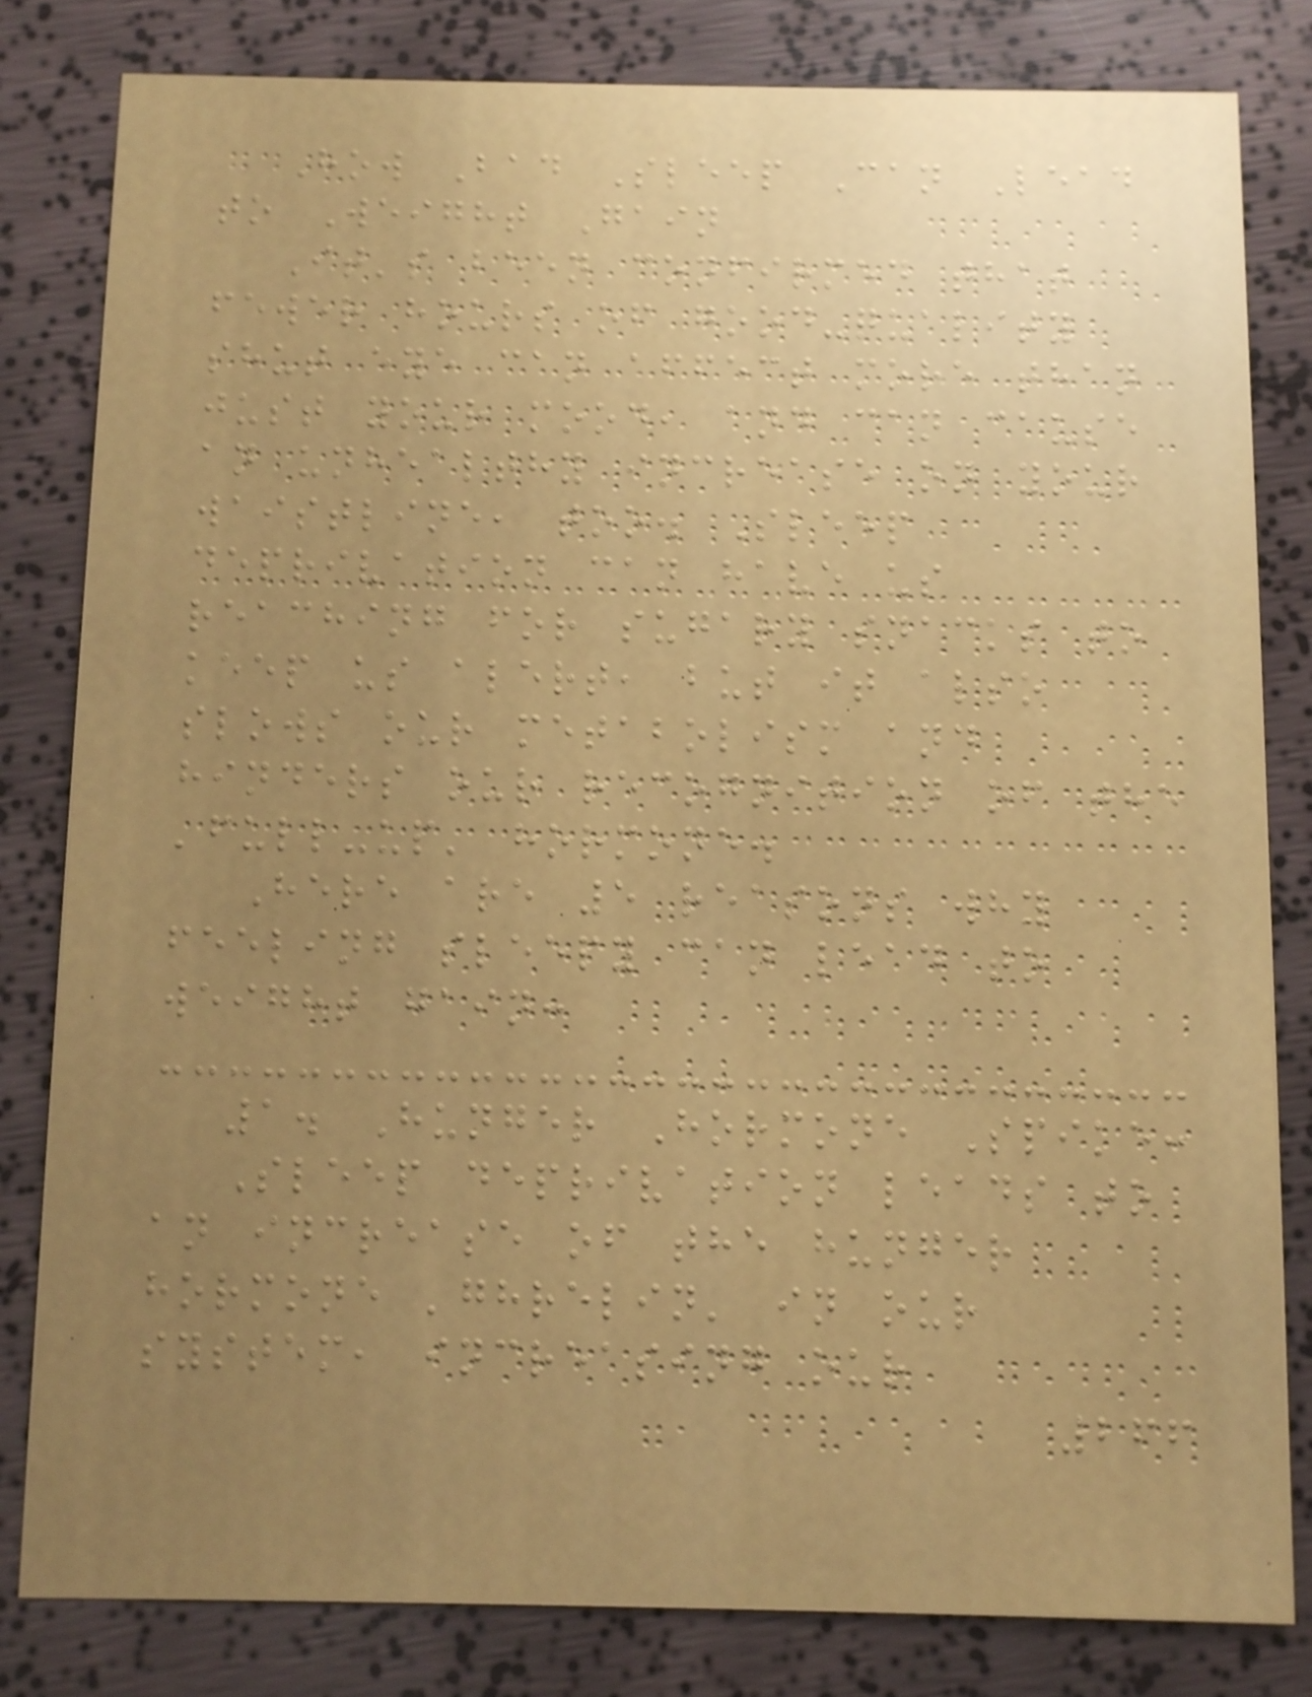How Bad Sleep Can Lead
to Weight Gain
It's been confirmed that
fewer hours of good-quality
shut eye can affect more than
just your mood, and can cause
an unhealthy increase on your
waistline, too. Sleep
deprivation can have us
reaching for sugary snacks to
keep us alert, but it also
slows our metabolism and
hinders our recognition of the
'full-up' hormone.
Here are 5 reasons why
feeling sleepy can lead to
weight gain:
1. Hunger Hormone Spike:
Sleep deprivation leads to
an increase of the hunger
hormone 'ghrelin' in our
system, increasing our
266
